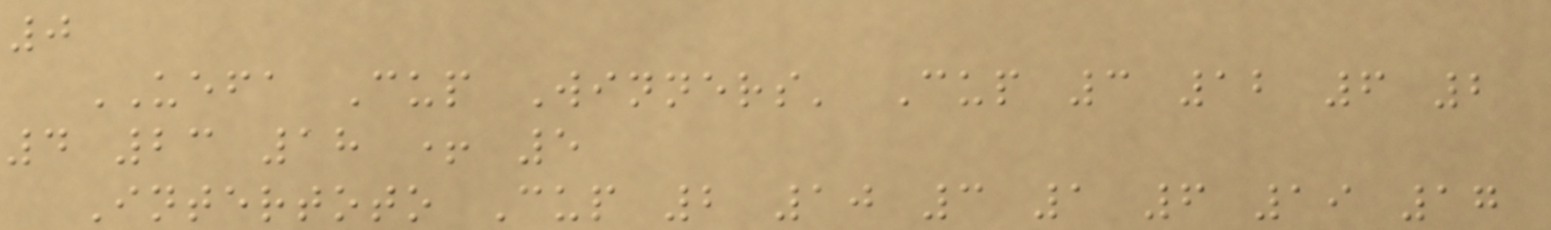0
UEFA Cup Winners' Cup 3 12 6 2
4 23 18 + 5
Intertoto Cup 2 10 3 1 6 19 17
